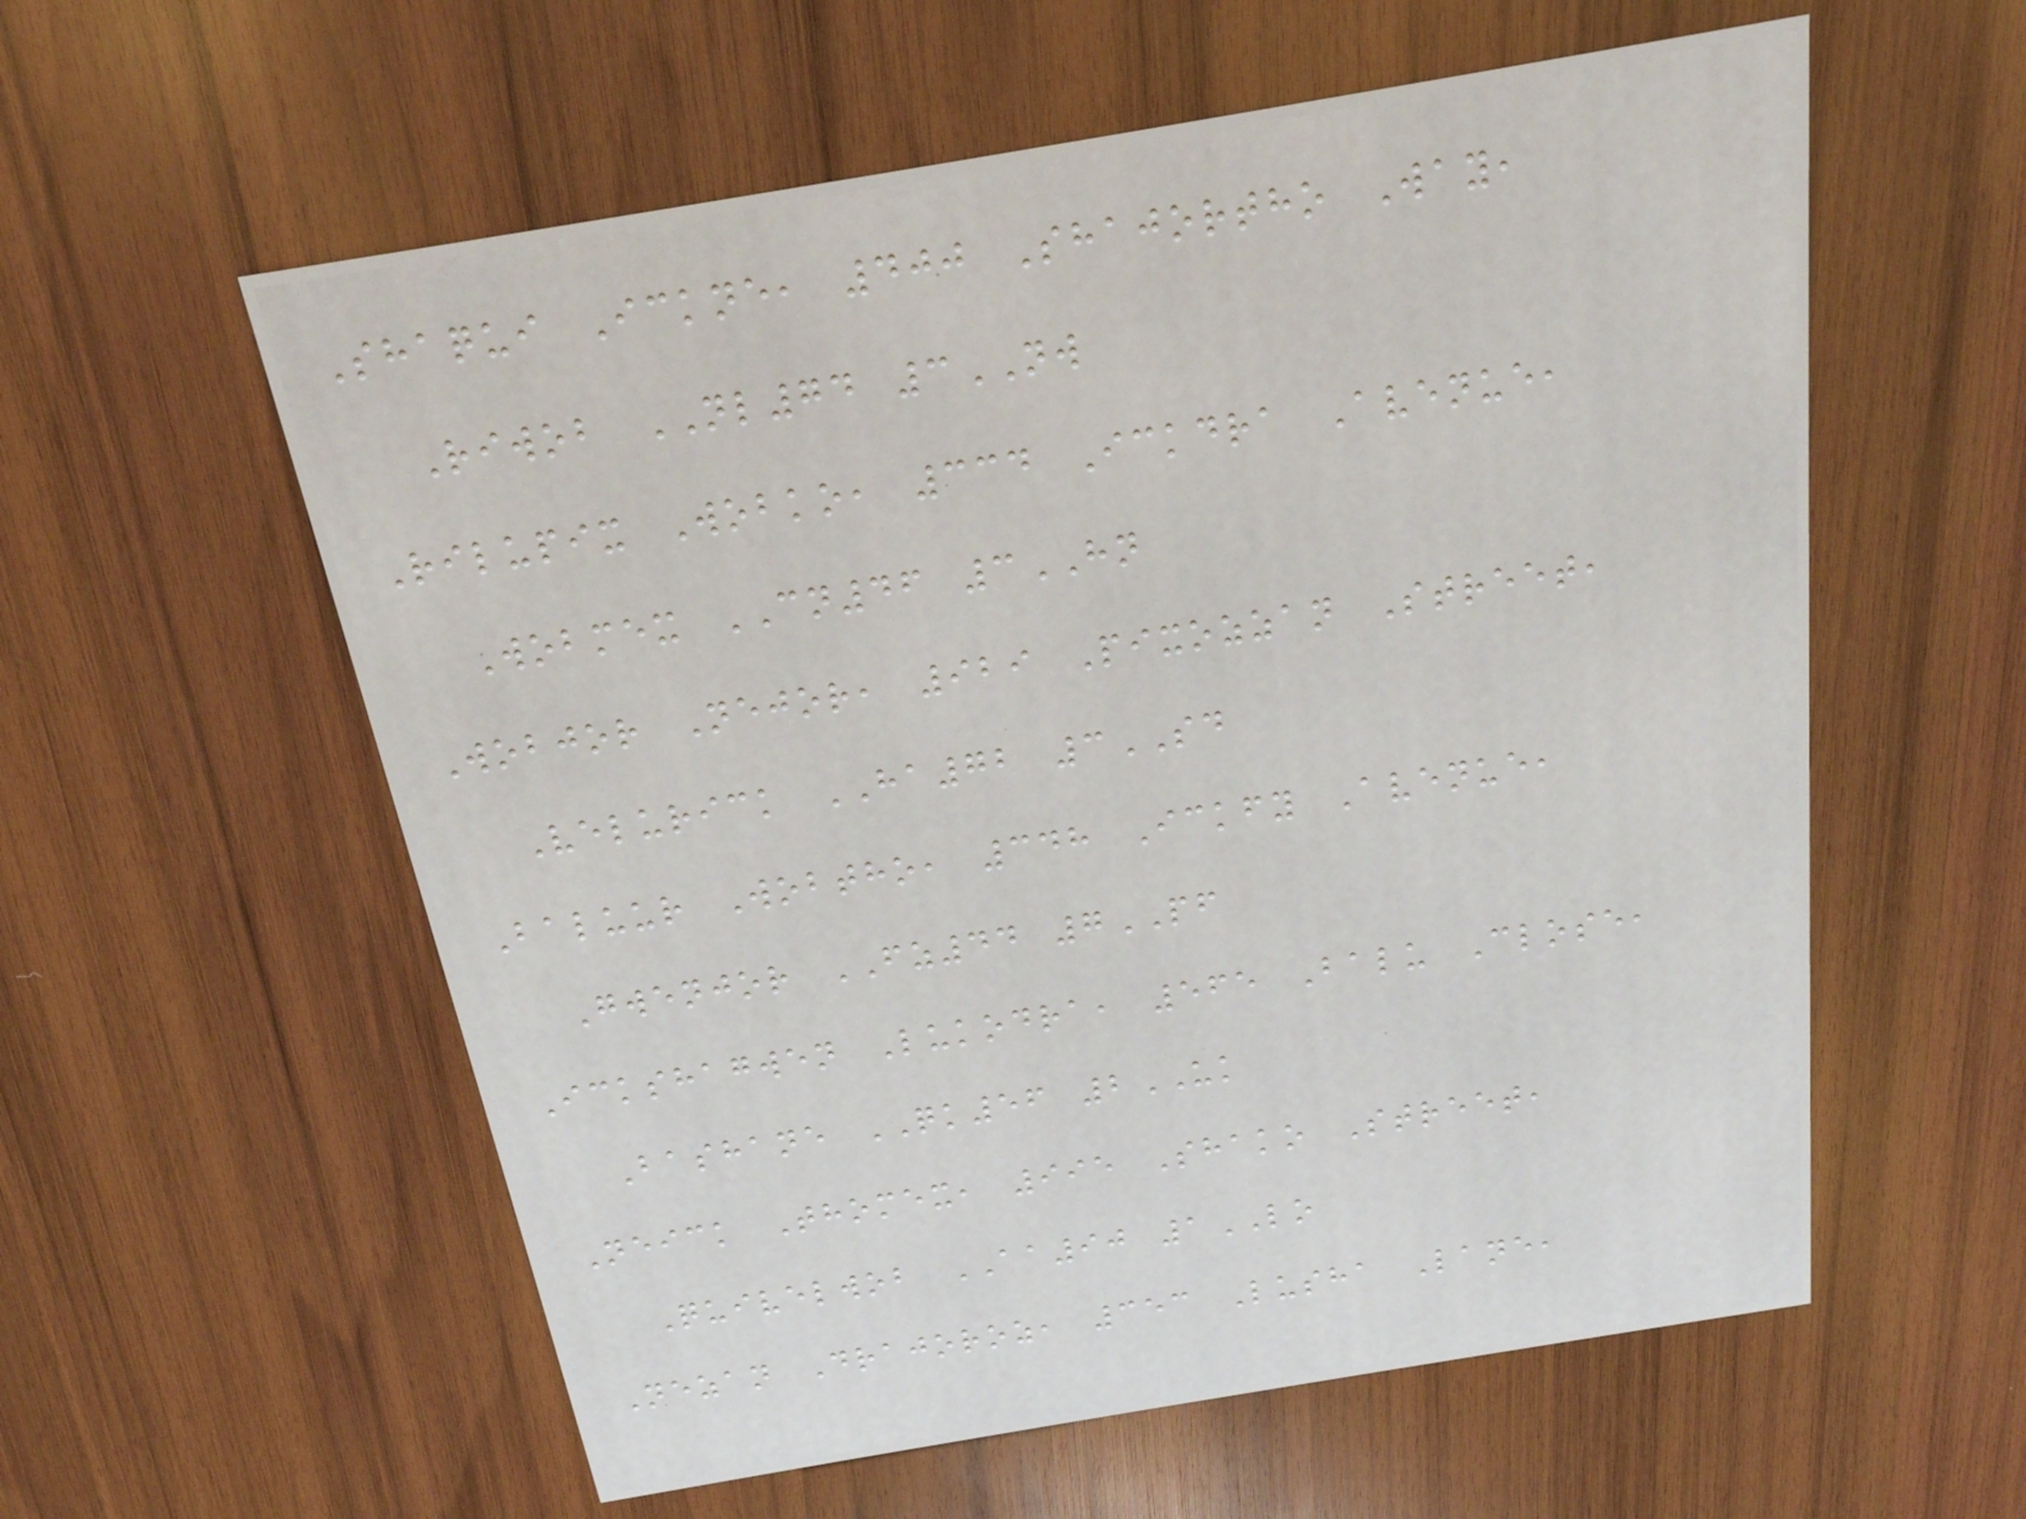Shaqui Ickne, 400 Shajortho Way,
Riwob NL74 3NW
Rilupix Wobko, 334 Ickdra Avenue,
Wobmex CN46 3HN
Wobjor Nejor, 929 Pixozzan Street,
Velurick HA72 3SD
Baluur Wobtho, 348 Ickfy Avenue,
Gwenjor FZ44 7PF
Ickshagwen Lukodra, 565 Balu Close,
Bashane QK56 2UK
Neick Thomex, 995 Shako Street,
Quivelwob AA90 1LO
Nezan Drajoroz, 353 Lusha Lane,
